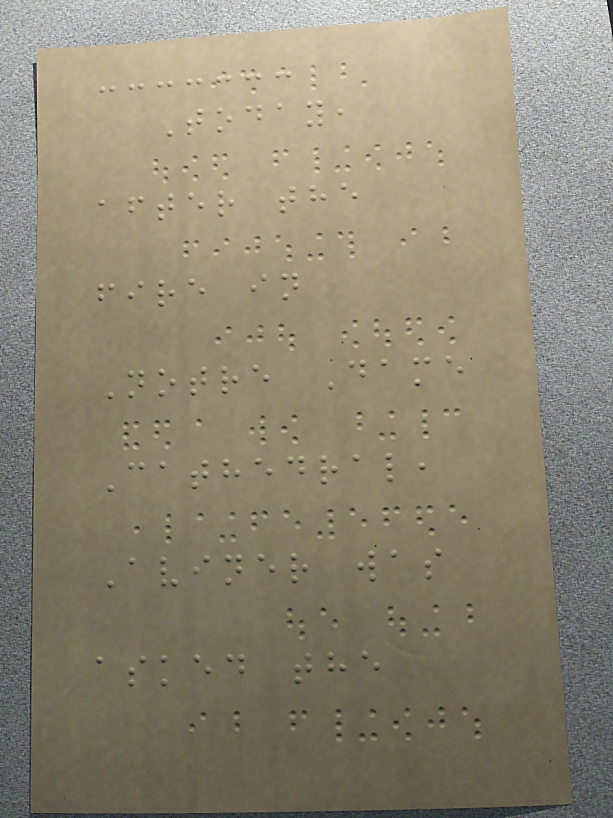Today,
after the
fire in
Notre Dame
Cathedral,
Aviner was
asked the
